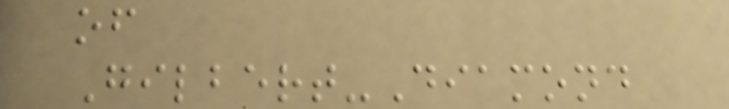of
Gilbert-Diamond
